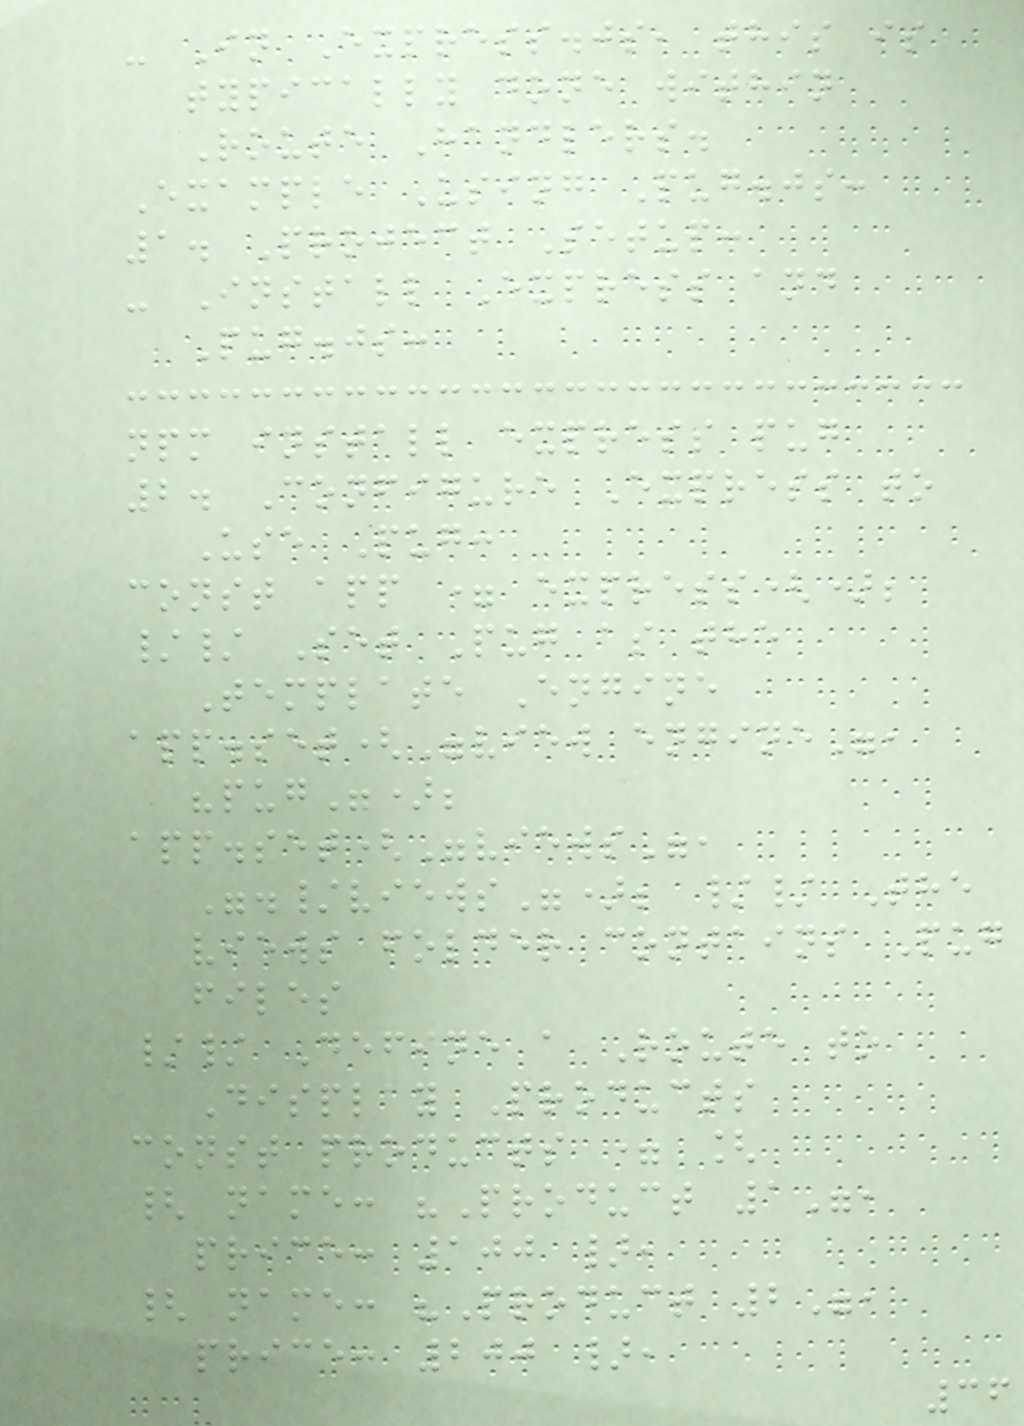- In Express.js, this is
typically done within
Route Handlers.
Example Using Pug.js:
1. Project Setup:
- Install Express and
Pug.js:
npm install express pug
2. Configure Express to
Use Pug:
const app = express();
// Set Pug as the
Template Engine
app.set("view engine",
"pug");
app.set("views",
"./views"); // The
views folder contains Pug
files
// Define a Route to
Display Products
const products = [
{ name: "Product 1",
price: 100 },
{ name: "Product 2",
price: 200 },
36
